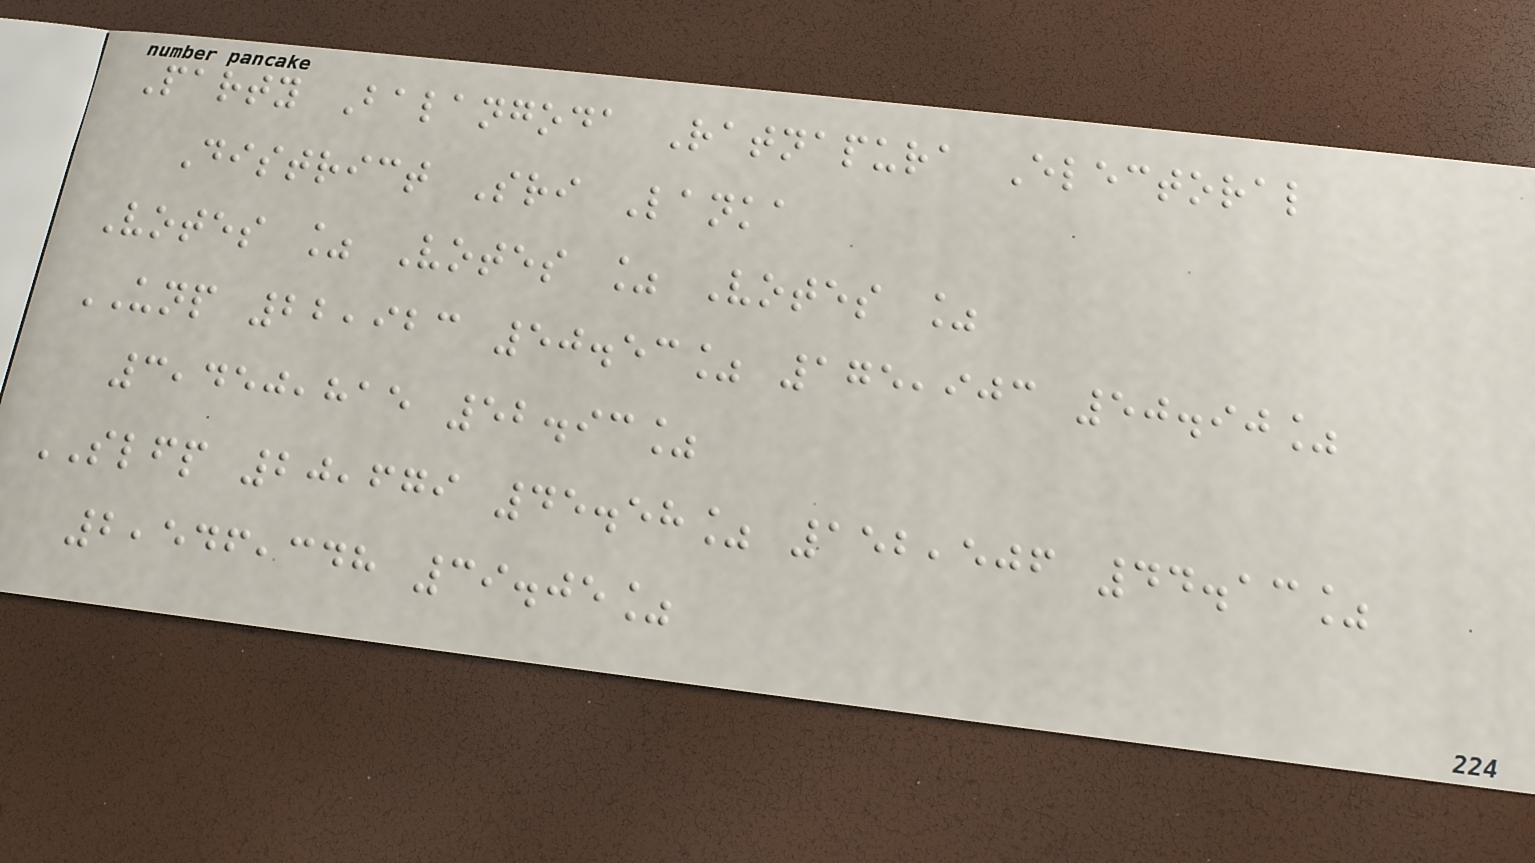Party Balangoda Ratnapura Electoral
District Sri Lanka
Votes % Votes % Votes %
UNP 22,923 50.53% 175,903 50.90%
3,450,815 52.93%
SLFP 20,679 45.58% 152,506 44.13%
2,546,348 39.05%
